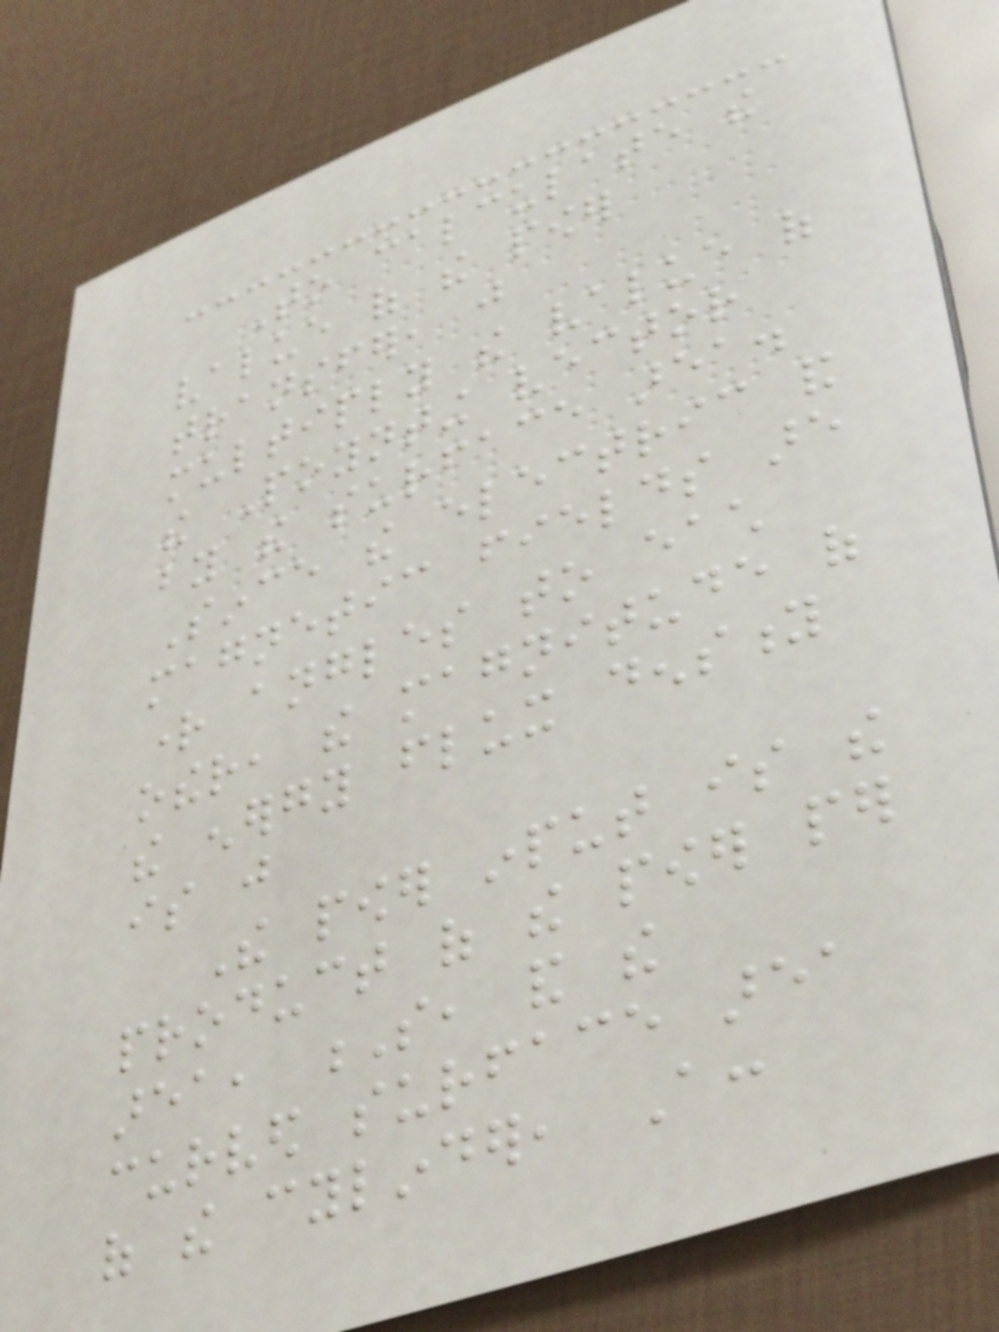To calculate the
value of the power
transfer, just
multiply the value of
the Poynting vector
by the surface area.
Since the electric and
magnetic fields are
right angles to each
other, the magnitude of
the energy flux density
is just
The power input is the
product of the power per
area, S, and the
curved surface area
of the cylinder, A:
